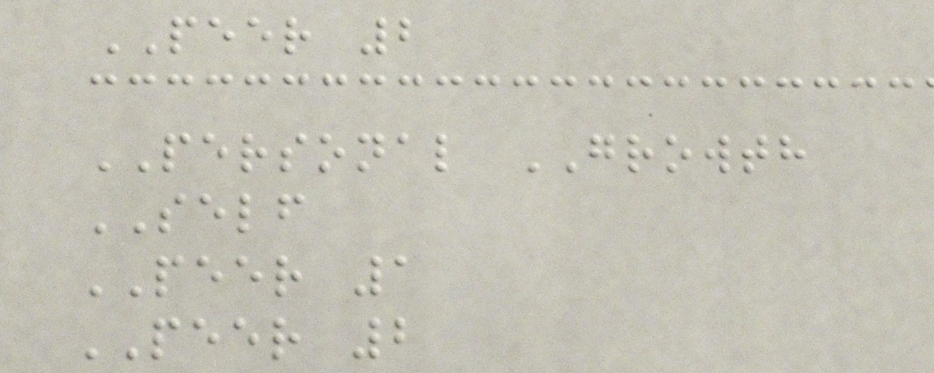PEER 2
PERSONAL GROWTH
SELF
PEER 1
PEER 2
